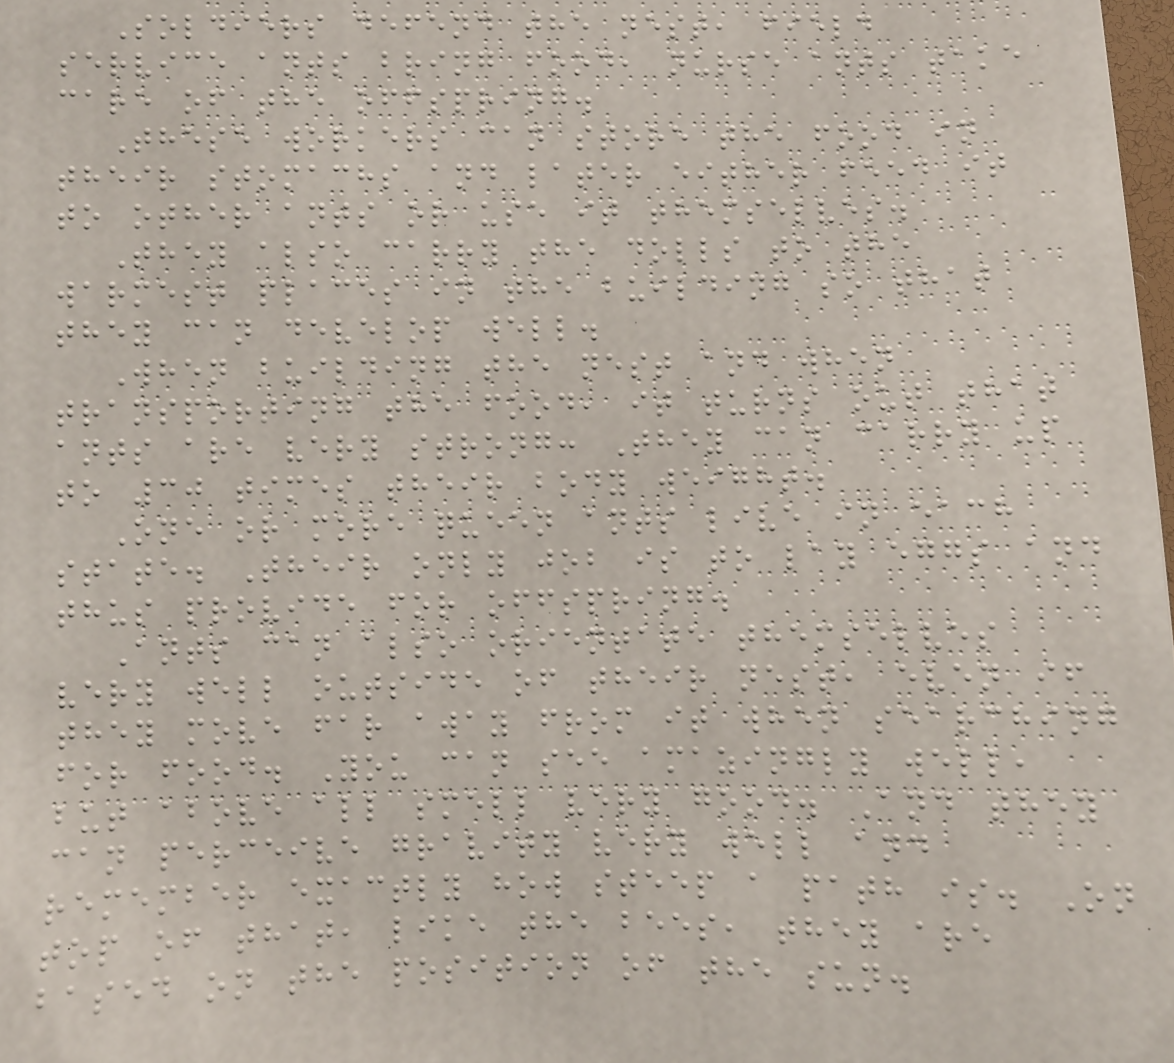Soldiers defend the nest, field
service ants bring food, nurse ants take
care of the offspring.
These workers can store the food in
their stomachs and later either feed it
to other ants or use it themselves.
They also carry the dolls to the
warmest places in the building so that
they can develop well.
When building the nest and when
transporting the food, it turns out that
ants are very strong: They can carry up
to 30 times their body weight.
One or more queen ants live in each
state. Their only job is to lay eggs and
thus provide for offspring.
Ants can also orientate themselves
very well outside of their nest, even if
they move far away from it when searching
for food. You can see amazingly well,
but above all smell very good. And they
can perceive gravity very well and
remember exactly how steep a path is. On
top of that, like the bees, they are
based on the position of the sun.
